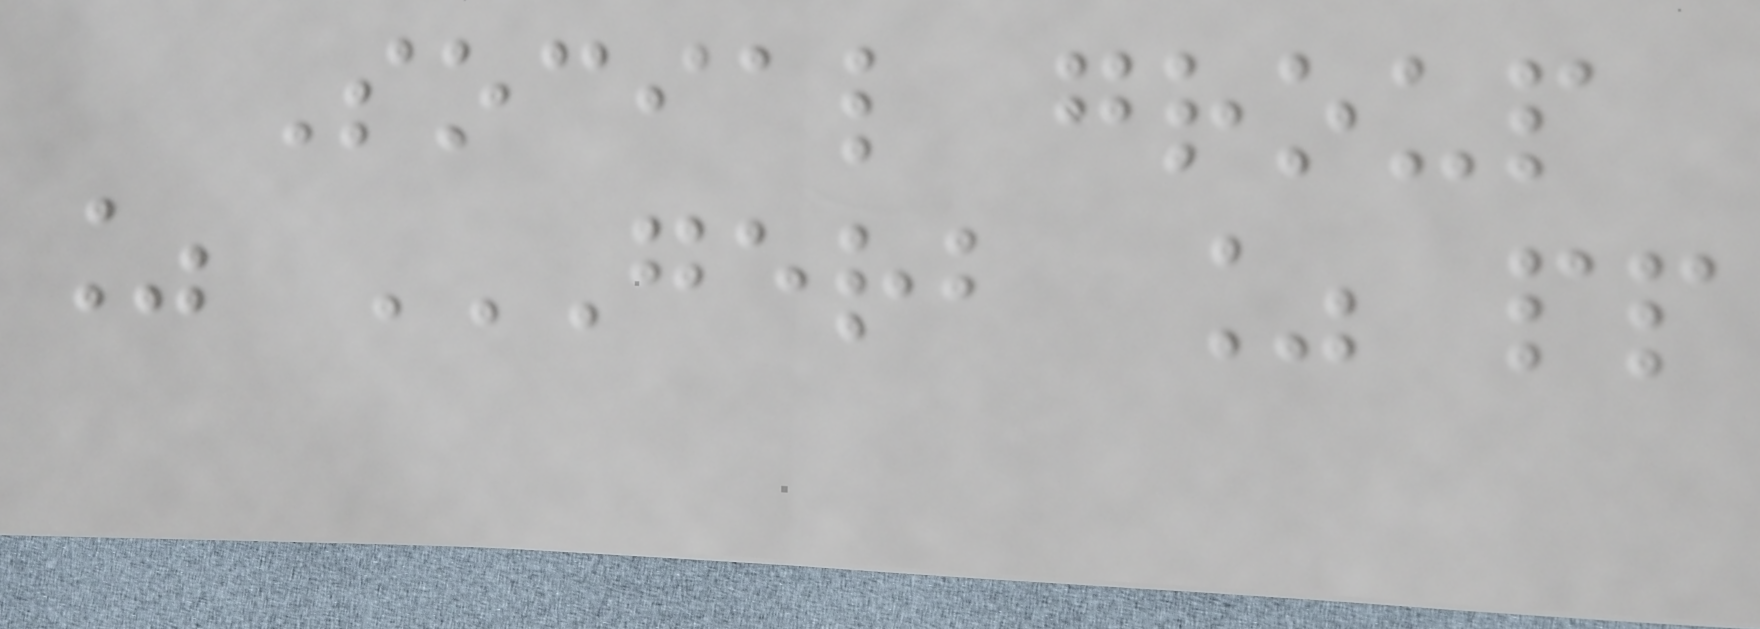Social group
% GERB % PP
